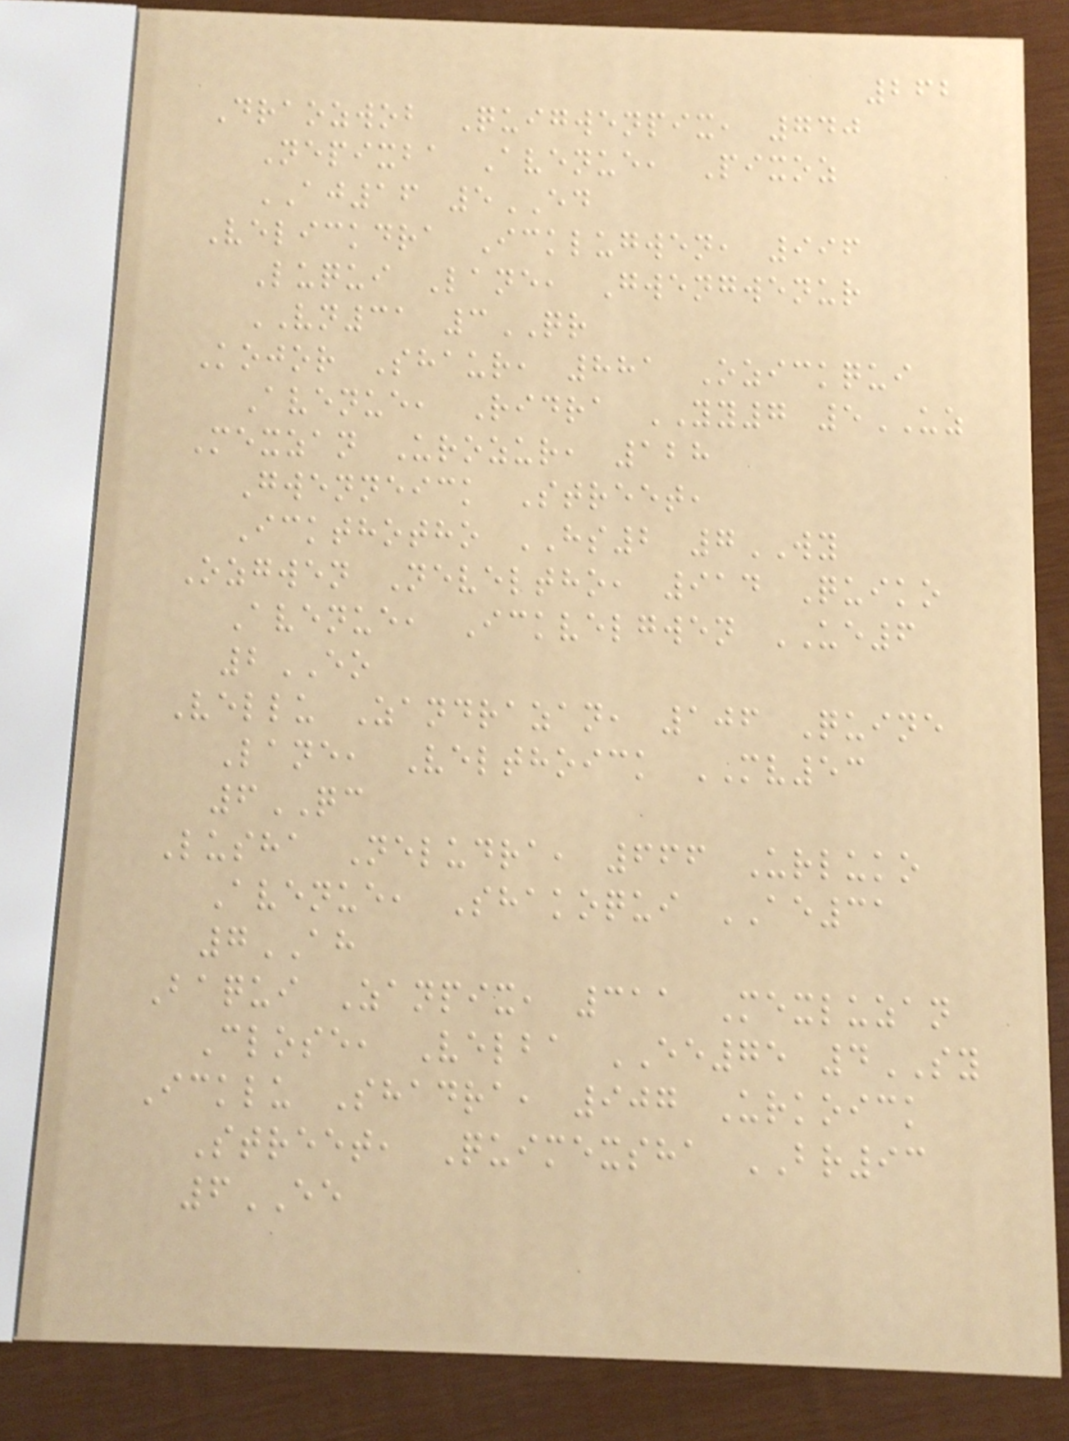262
Draozwob Quigwenpix, 740
Nepixba Avenue, Pixoz
AJ16 5ED
Velickdra Icklugwen, 996
Luqui Lane, Gwengwenur
VN31 3QR
Kojor Shaur, 881 Ozickqui
Avenue, Ridra YY7 5UZ
Mexzan Urozur, 128
Gwenneick Street,
Ickthotho HS2 7WY
Ozgwen Neveltho, 914 Quiko
Avenue, Ickvelgwen UE6
2EO
Vellu Zandrazan, 106 Quine
Lane, Velthoick MV53
6QC
Lusha Neludra, 666 Urluko
Avenue, Shakoqui AE31
7AH
Baqui Zanpix, 311 Mexluzan
Close, Velba EE75 4SY
Icklu Shadra, 907 Urkoick
Street, Quimexsha BR93
6EE
